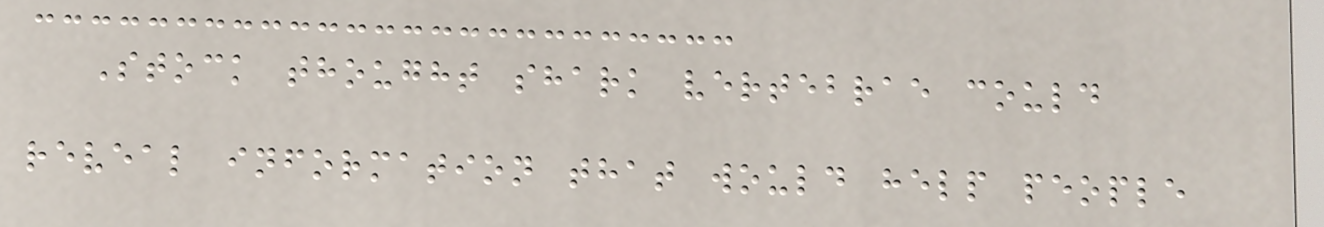Stock thought shark vertebrae could
reveal information that would help people
